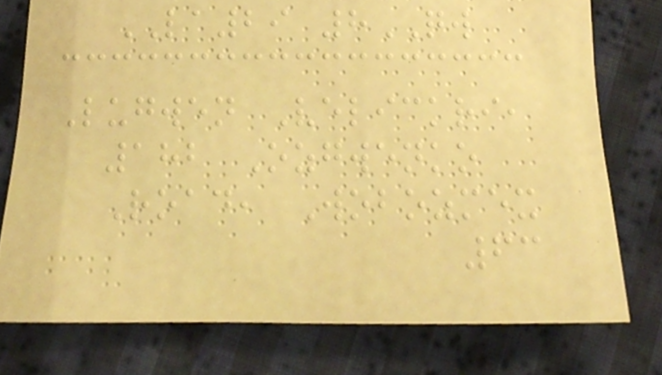LA29 8QW
Lugwen Velickri,
182 Ozgwenko
Road, Wobozmex
63
